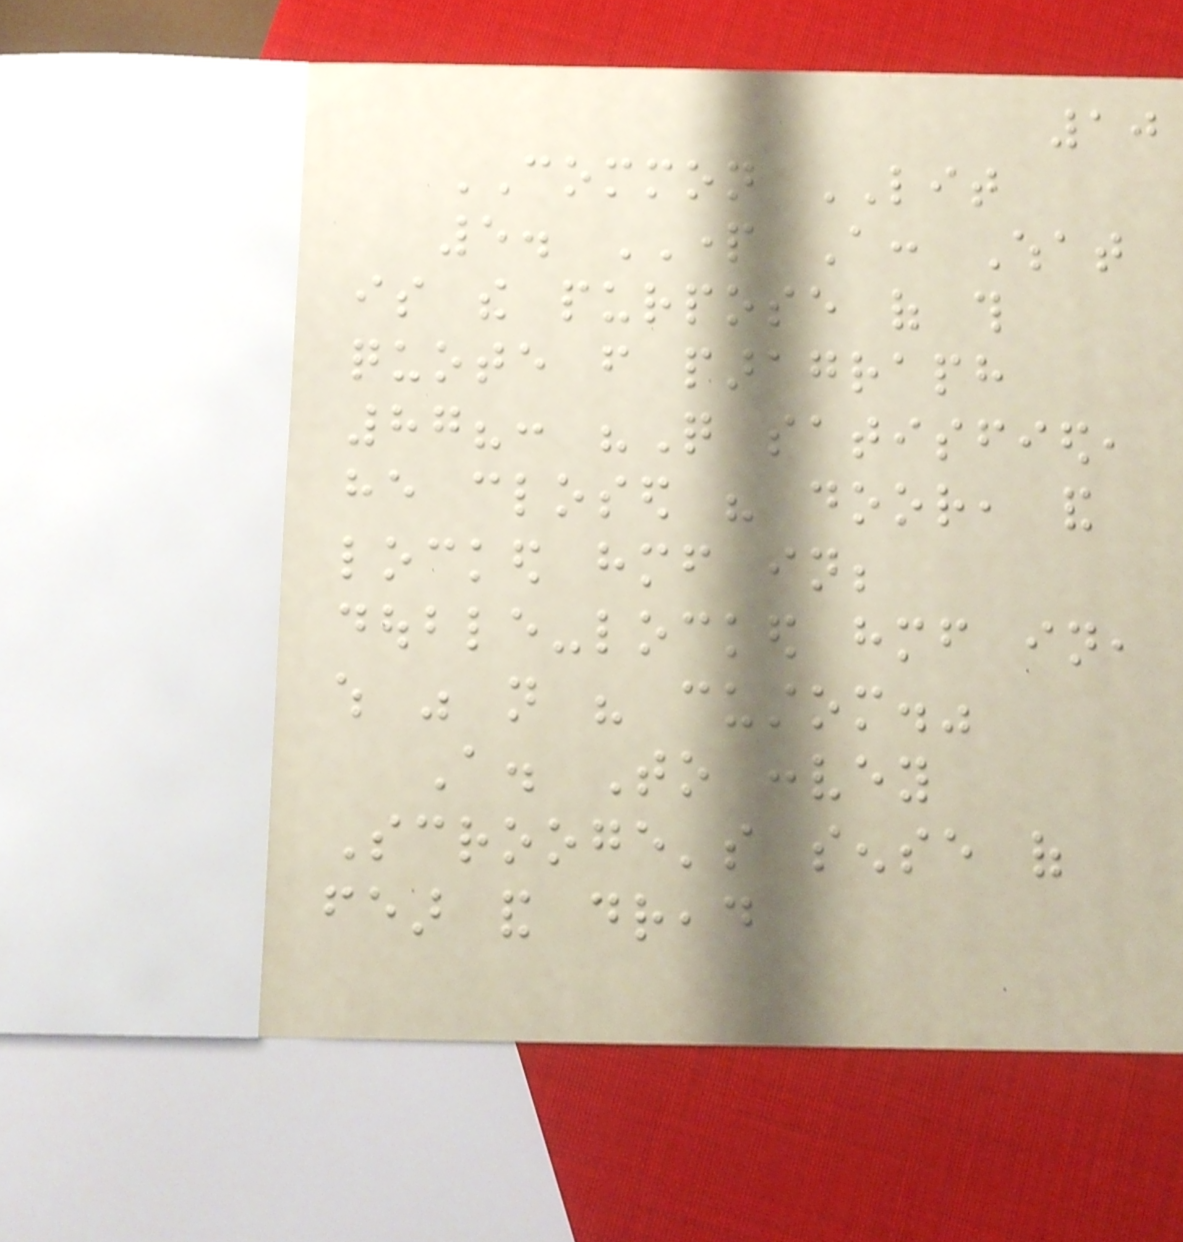10
COMMON LIT
5. PART A: What
is the purpose of this
quote from paragraph
87?: "Quite satisfied,
he closed his door, and
locked himself in;
double-locked himself in,
which was not his custom."
A. To convey
Scrooge's sense of
fear and dread
